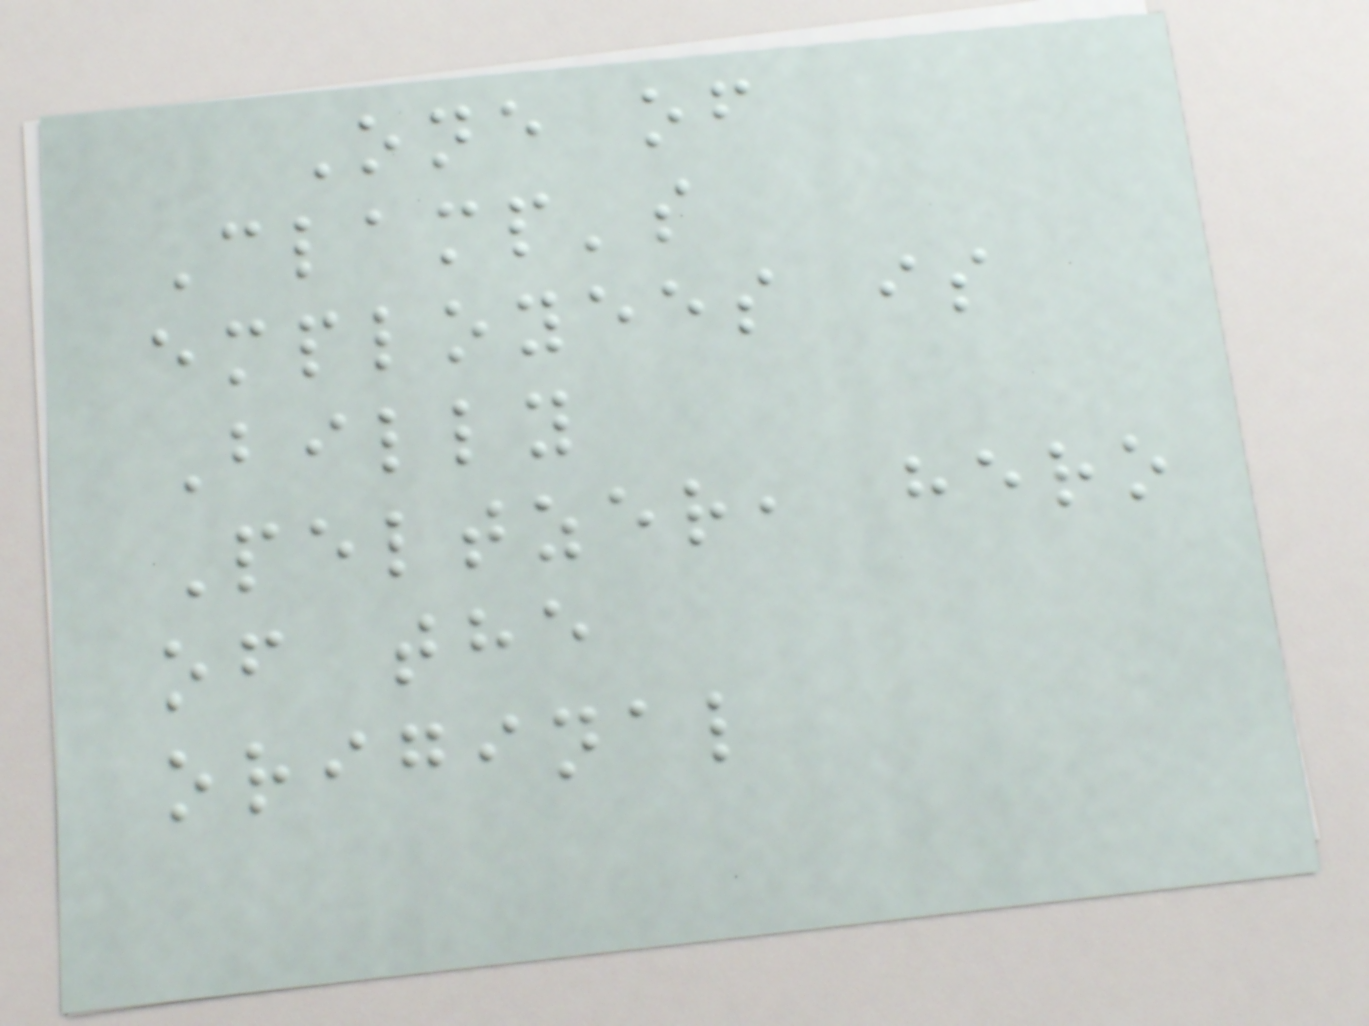One of
Clamp's
employees is
Billy
Peltzer, hero
of the
original
